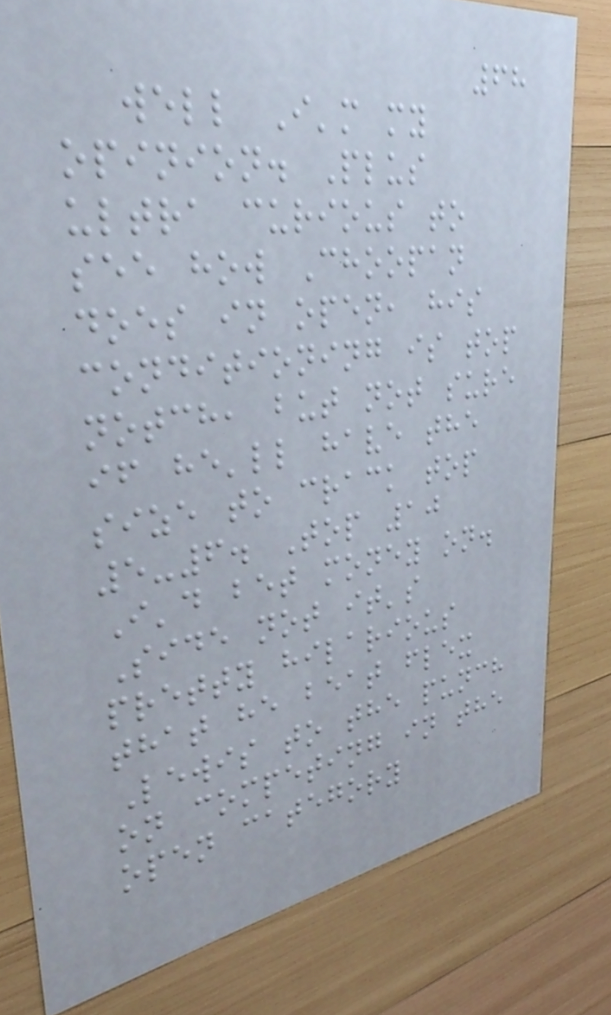68
well I'm my
opinion. Plus
ultra curious to
see how Choopan
does in open, his
conditioning is top
notch, but not sure
if he'll have the
size to crack top
5-6. Top 10
I'd bet money on.
Side not it's
pretty hilarious
that he beat flex
Lewis to the punch
on competing in the
open category
